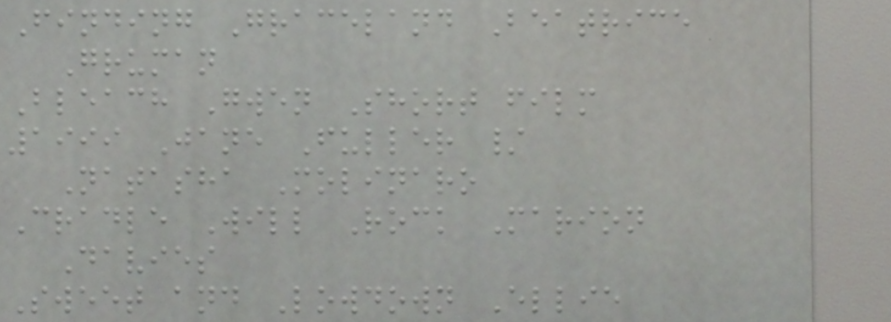Finding Graceland Beatrice
Gruman
Bleach Gwen Short film
1999 Jane Fuller /
Natasha Molinaro
Cradle Will Rock Marion
Davies
Sweet and Lowdown Ellie
